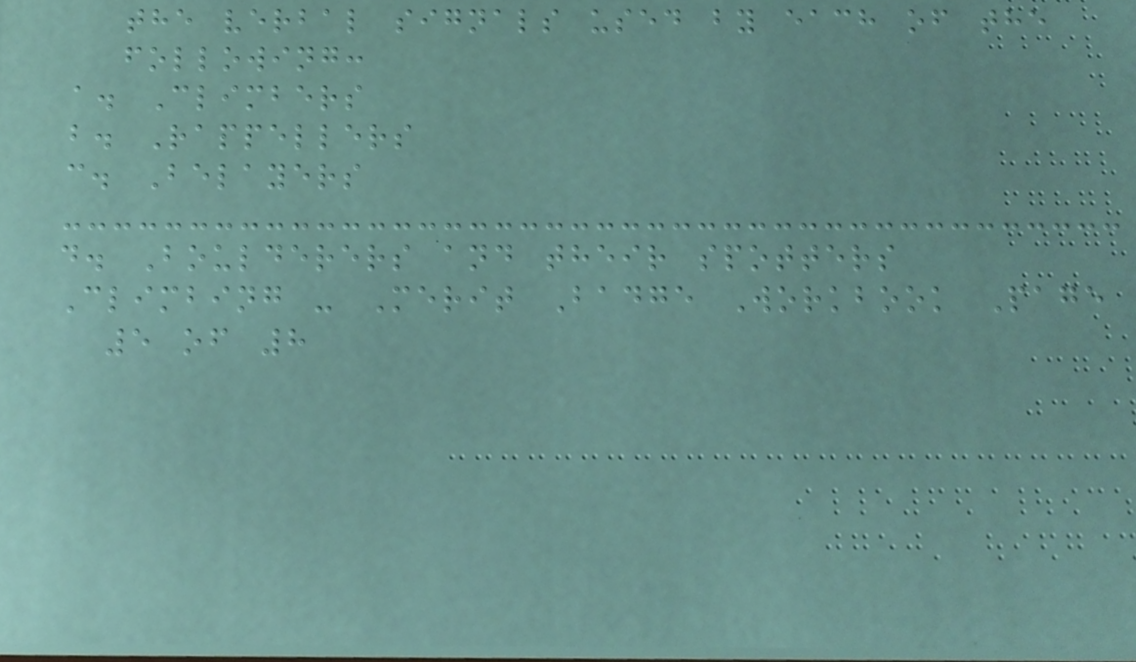the verbal signals used by each of the
following:
a. Climbers
b. Rappellers
c. Belayers
d. Boulderers and their spotters
Climbing - Merit Badge Workbook Page
5 of 8
